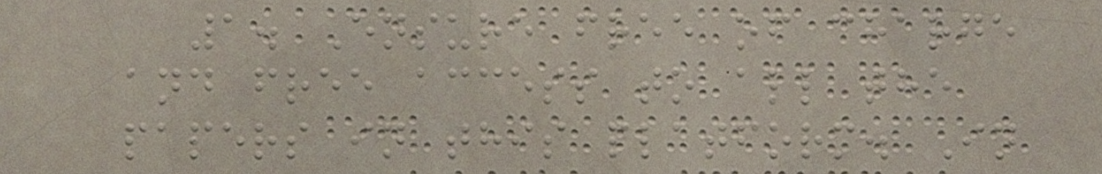1. Ensure free of charge
and free access to all the
papers in this platform. In
